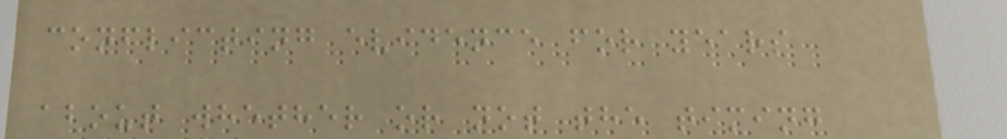conflicting evidence for years
about whether or not the timing
